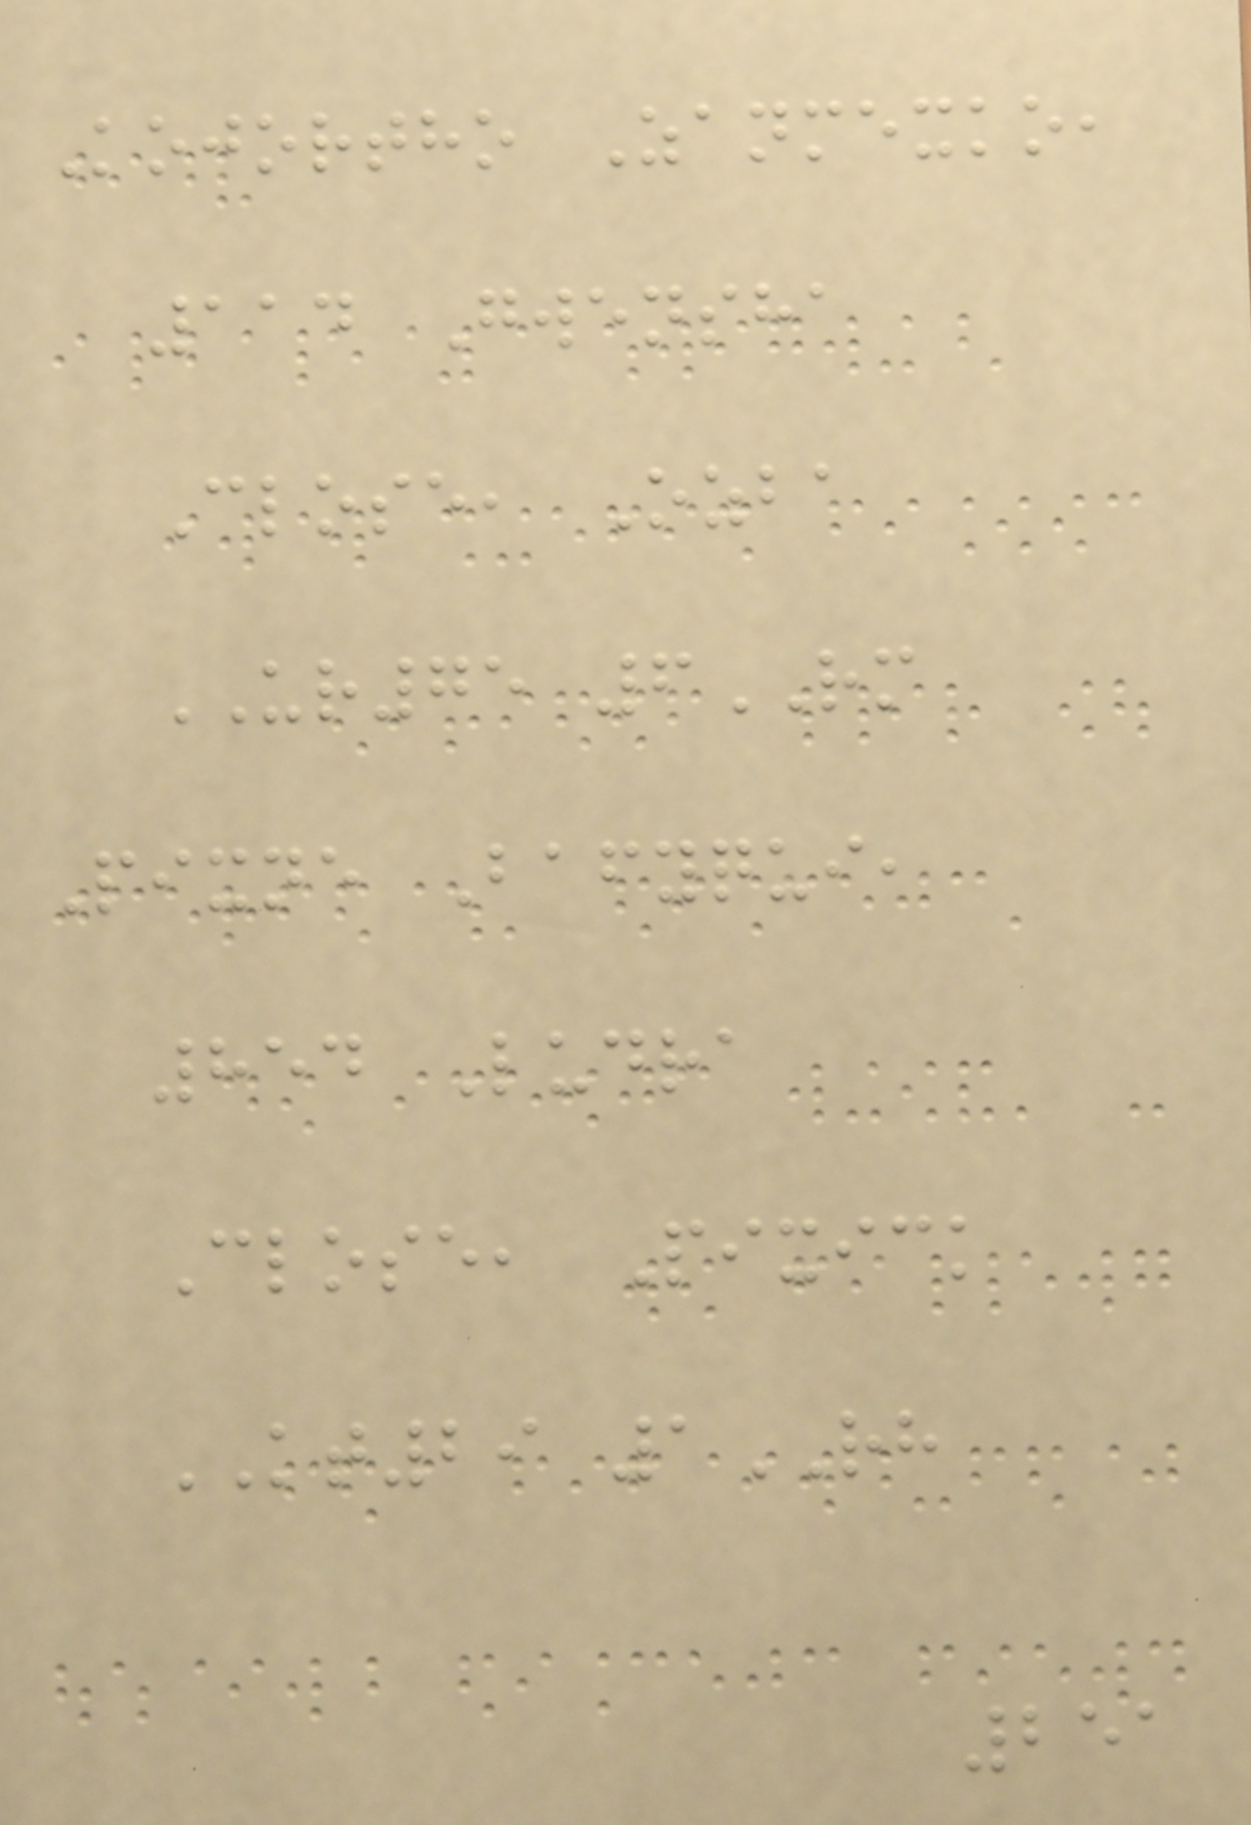Kojortho Zanmexko,
114 Gwensha
Close, Ozba
UR75 6RM
Pixne Bafyqui,
854 Ludra
Close, Pixick
KT29 1RH
251
